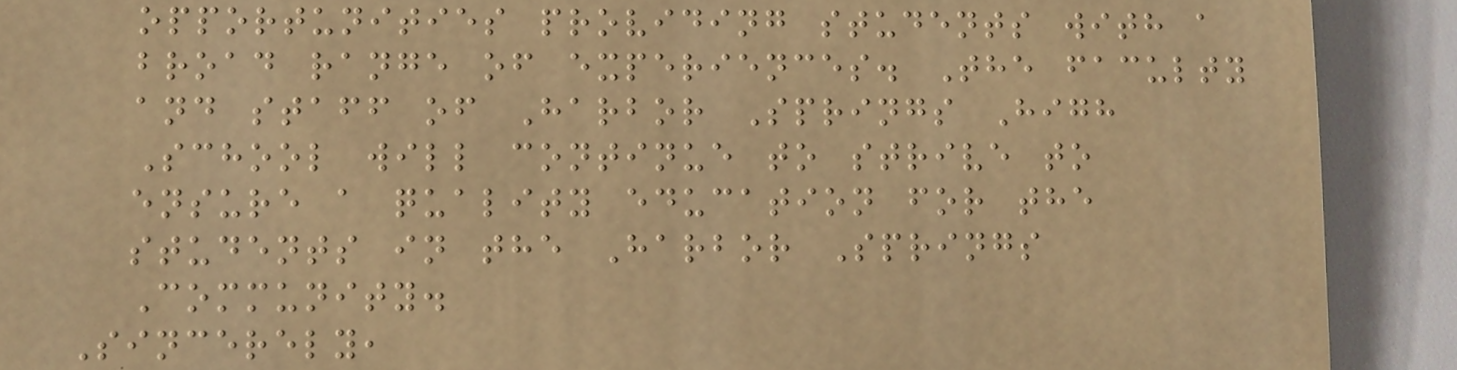opportunities providing students with a
broad range of experiences. The faculty
and staff of Harbor Springs High
School will continue to strive to
ensure a quality education for the
students in the Harbor Springs
Community.
Sincerely,
